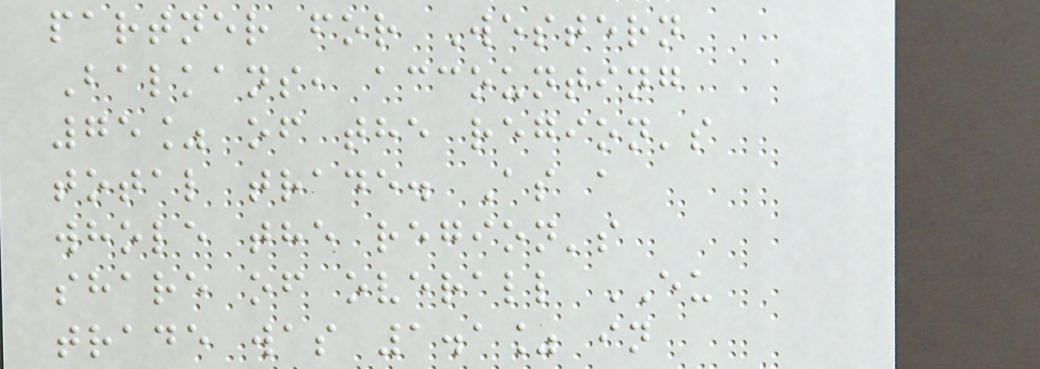partner for Western
Balkans, accounting
75% of the region's
total trade. As a
whole the region's
share of overall EU
trade was 1.1% in
